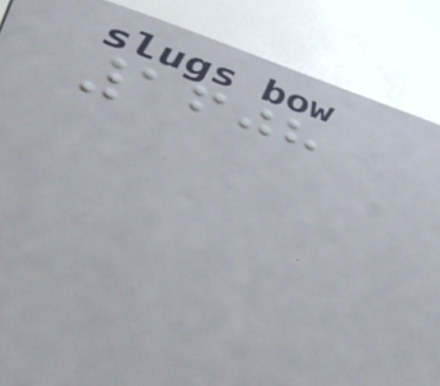1608
